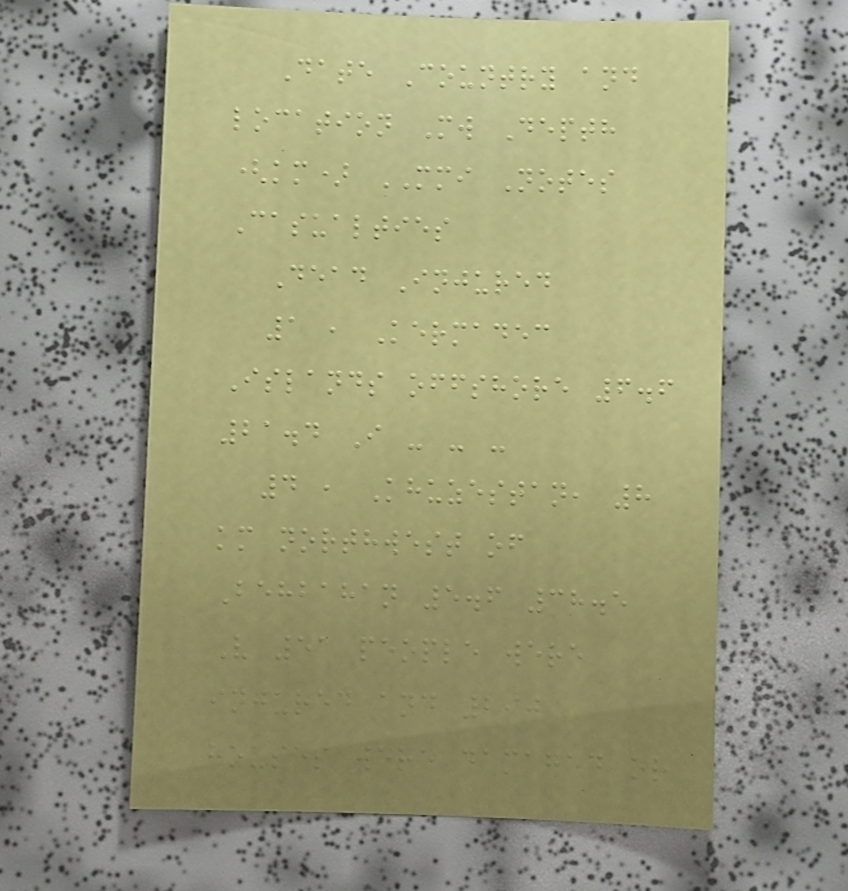Date Country and
location Mw Depth
(km) MMI Notes
Casualties
Dead Injured
1 , Kermadec
Islands offshore 6.6
21.4 I - - -
4 , Khuzestan, 8
km northwest of
Behbahan 5.6 38.5
V 51 people were
injured and 290
houses were damaged or
